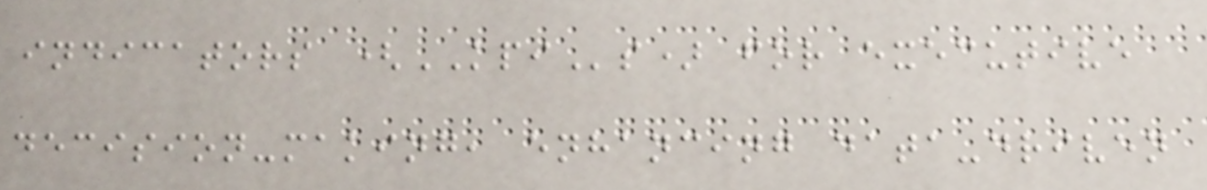indicators (KPIs) for executive
decision-making, enhancing data-driven
